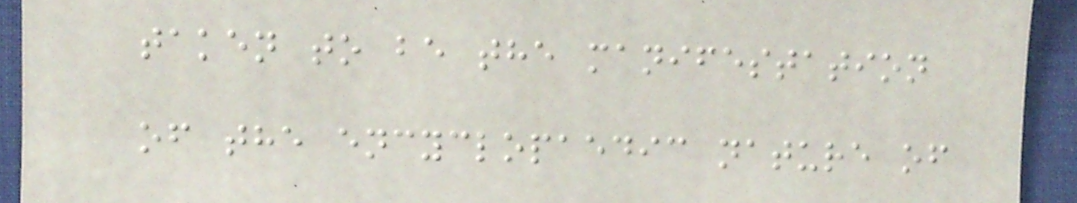taken to be the manifestation
of the encyclopaedic nature of
